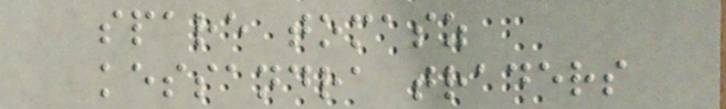spare tomasz
kessandra traders
